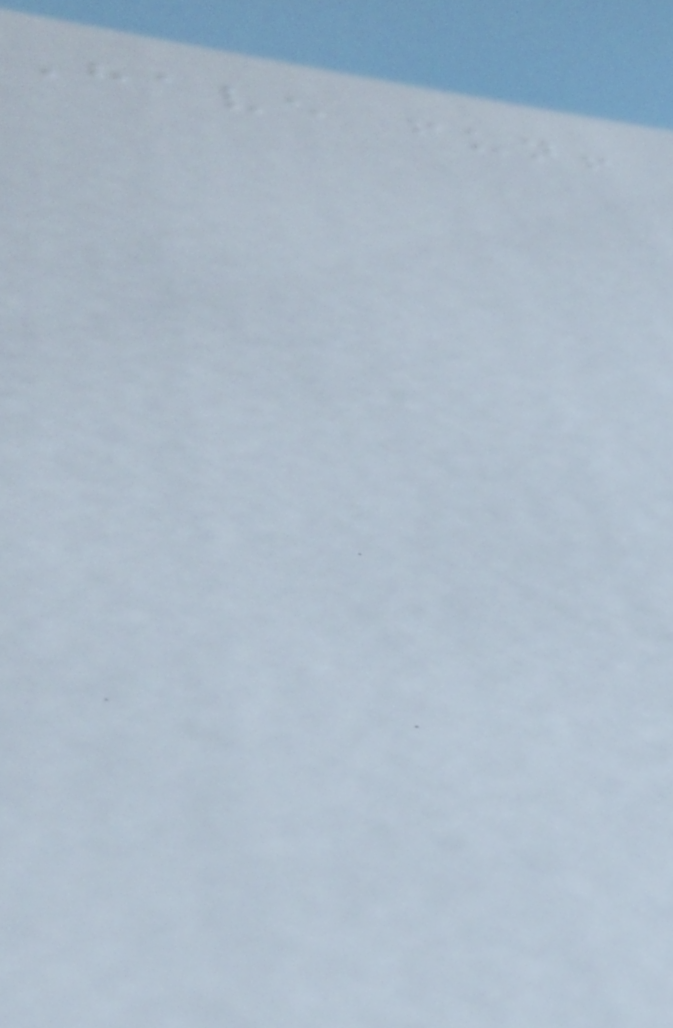Have fun!
